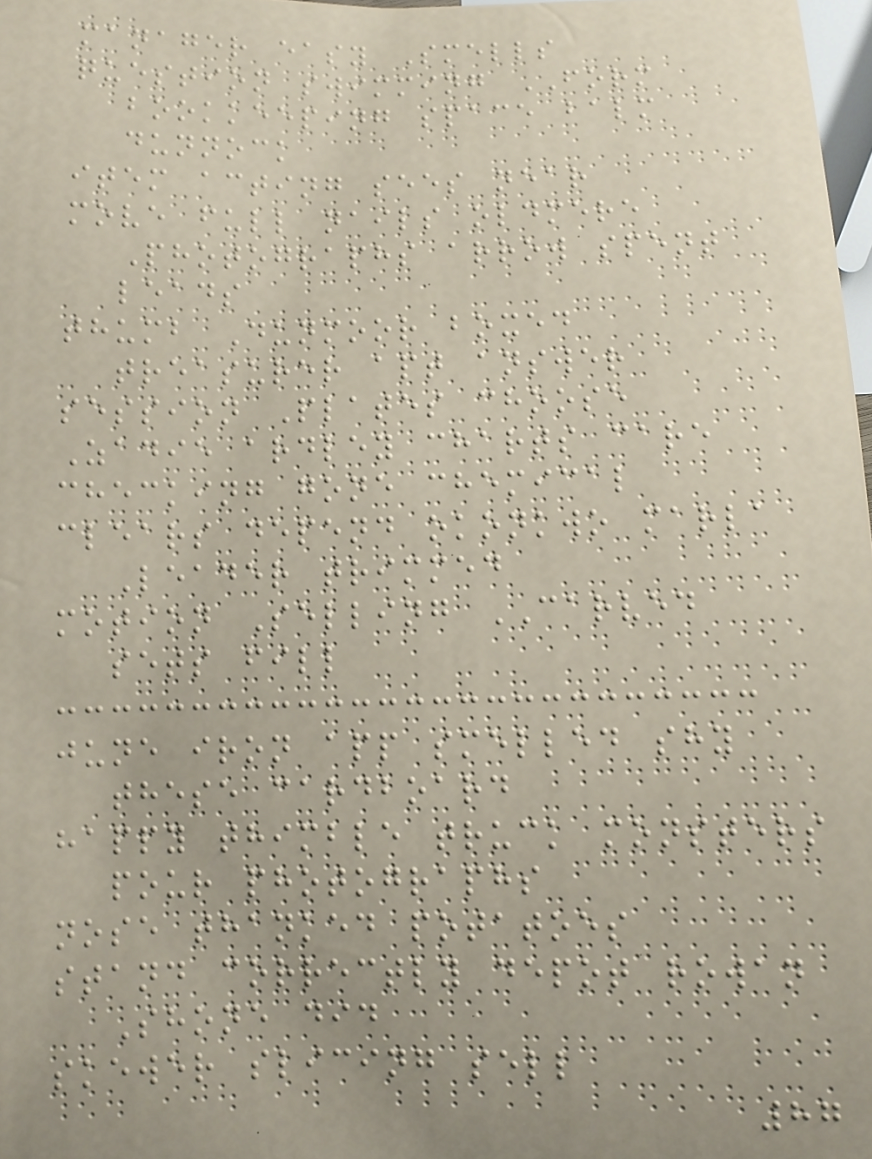manager easy Smells
question swimming FORM
bookkeeping space balm
dunnock
item acting sees near
move full nails oldmere
Photographs arrow spent
leads
thumb Dunmoor boxed
treasurer apt answer
session Plates choose
Zadie ardley charts care
checking gone chemical
clears depend okonkwo marla
Leader trimmed
motion Selling CARVED
sets fill
june iron app smelled shy
these cardboard
happy thimble truck monsters
pour photographs
nose thanked potatoes
stand correctly depot rowan
Shone did
skewer slicing sell
87
